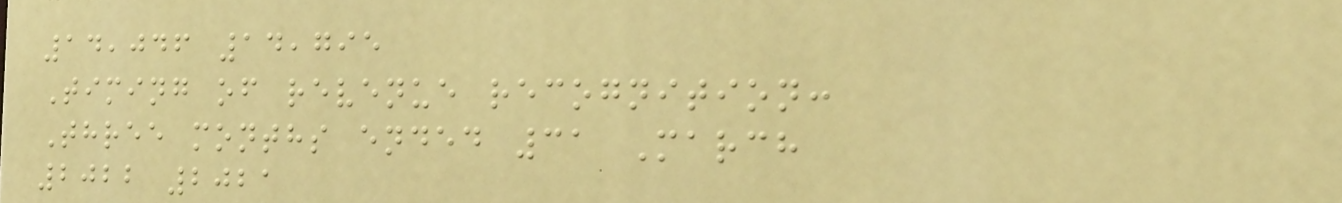14,046 14,795
Timing of revenue recognition:
Three months ended 31 March
2022 2021
